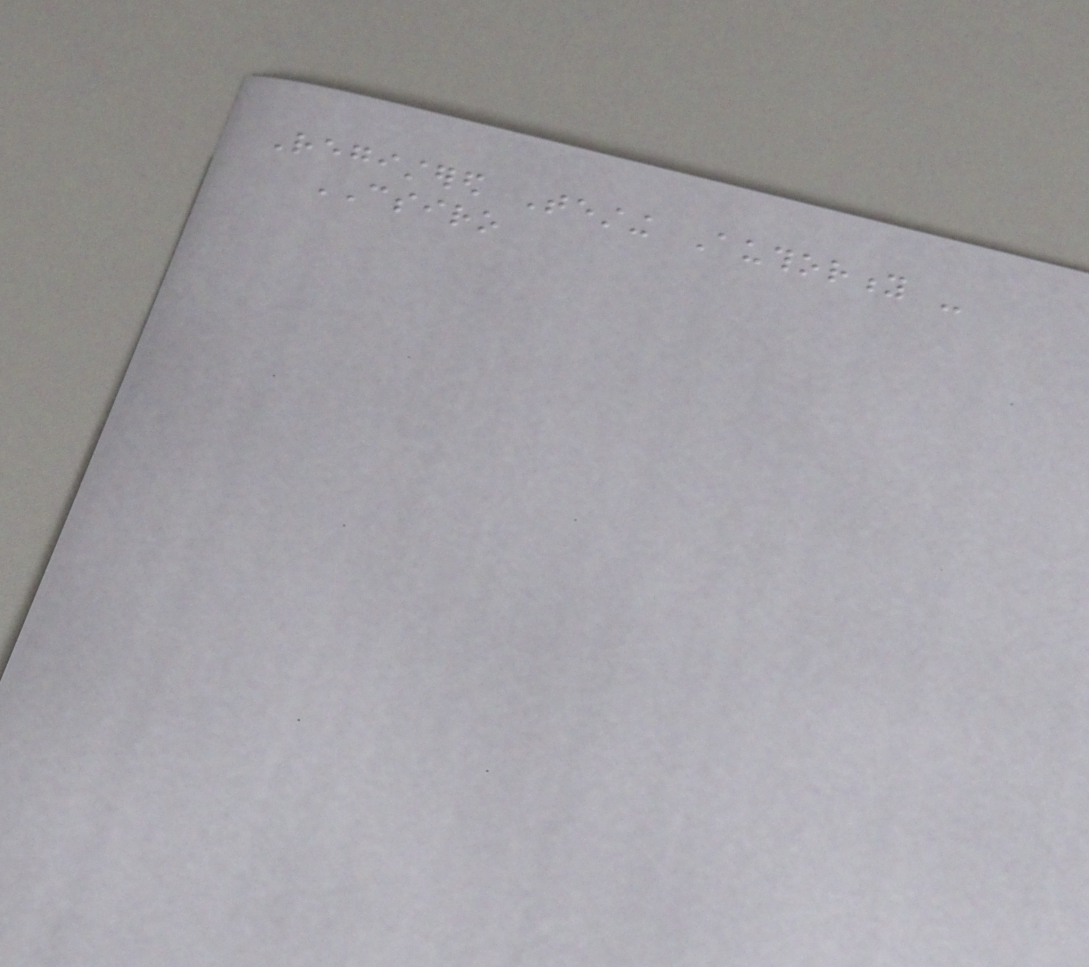Registered Testing Authority -
CSIRO
